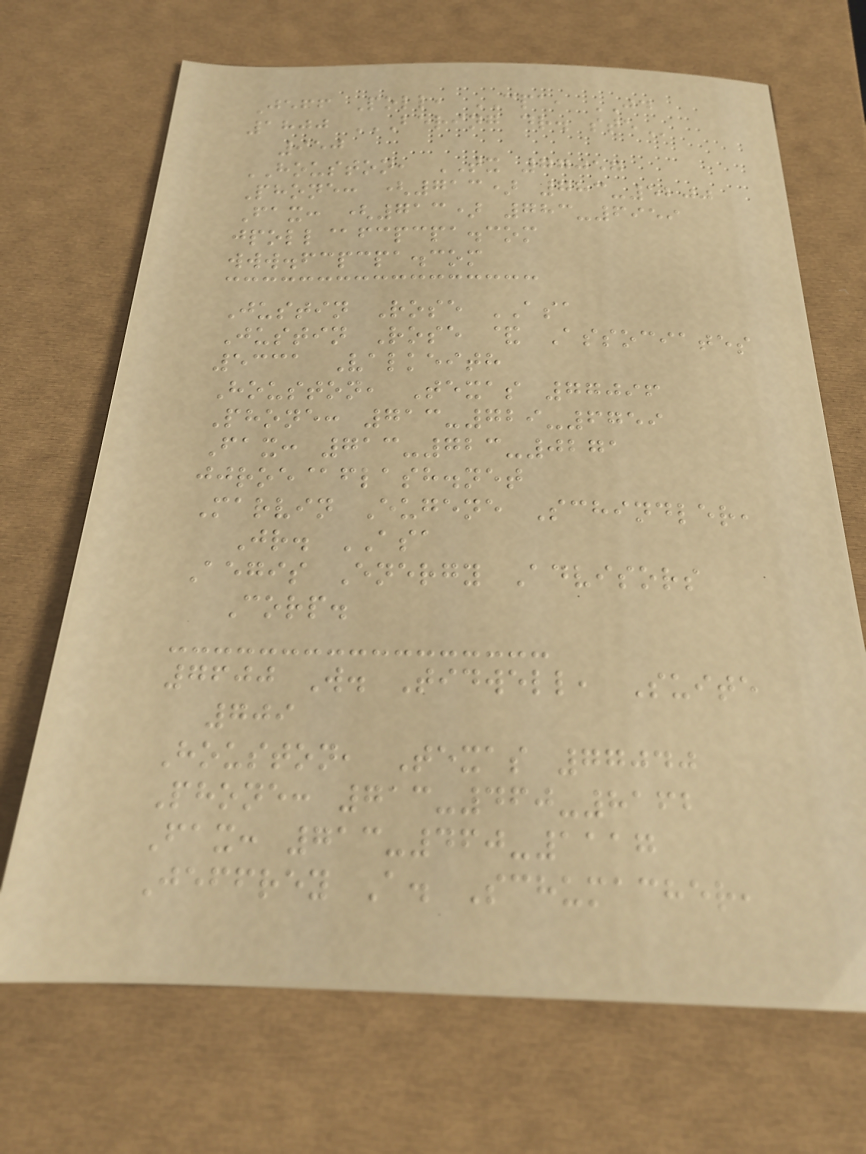Jeff Poll, CPA, JD
1800 BERING DR. STE
950
HOUSTON, TX 77057
Phone: (713) 783-5200
Fax: (713) 783-6959
jpoll@fcpcpa.com
www.fcpcpa.com
Justin Rose ASA
Justin Rose & Associates
5331 Valkeith
Houston, Texas 77096
Phone: 713-729-6759
Fax: 713-723-0271
jjroe@flash.net
Marvin Eugene Schindler,
Jr. ASA
Aegis Energy Advisors
Corp.
7600 W. Tidwell, Suite
709
Houston, Texas 77040
Phone: 713-460-8162
Fax: 713-460-1117
Jeffrey A. Schumacher,
